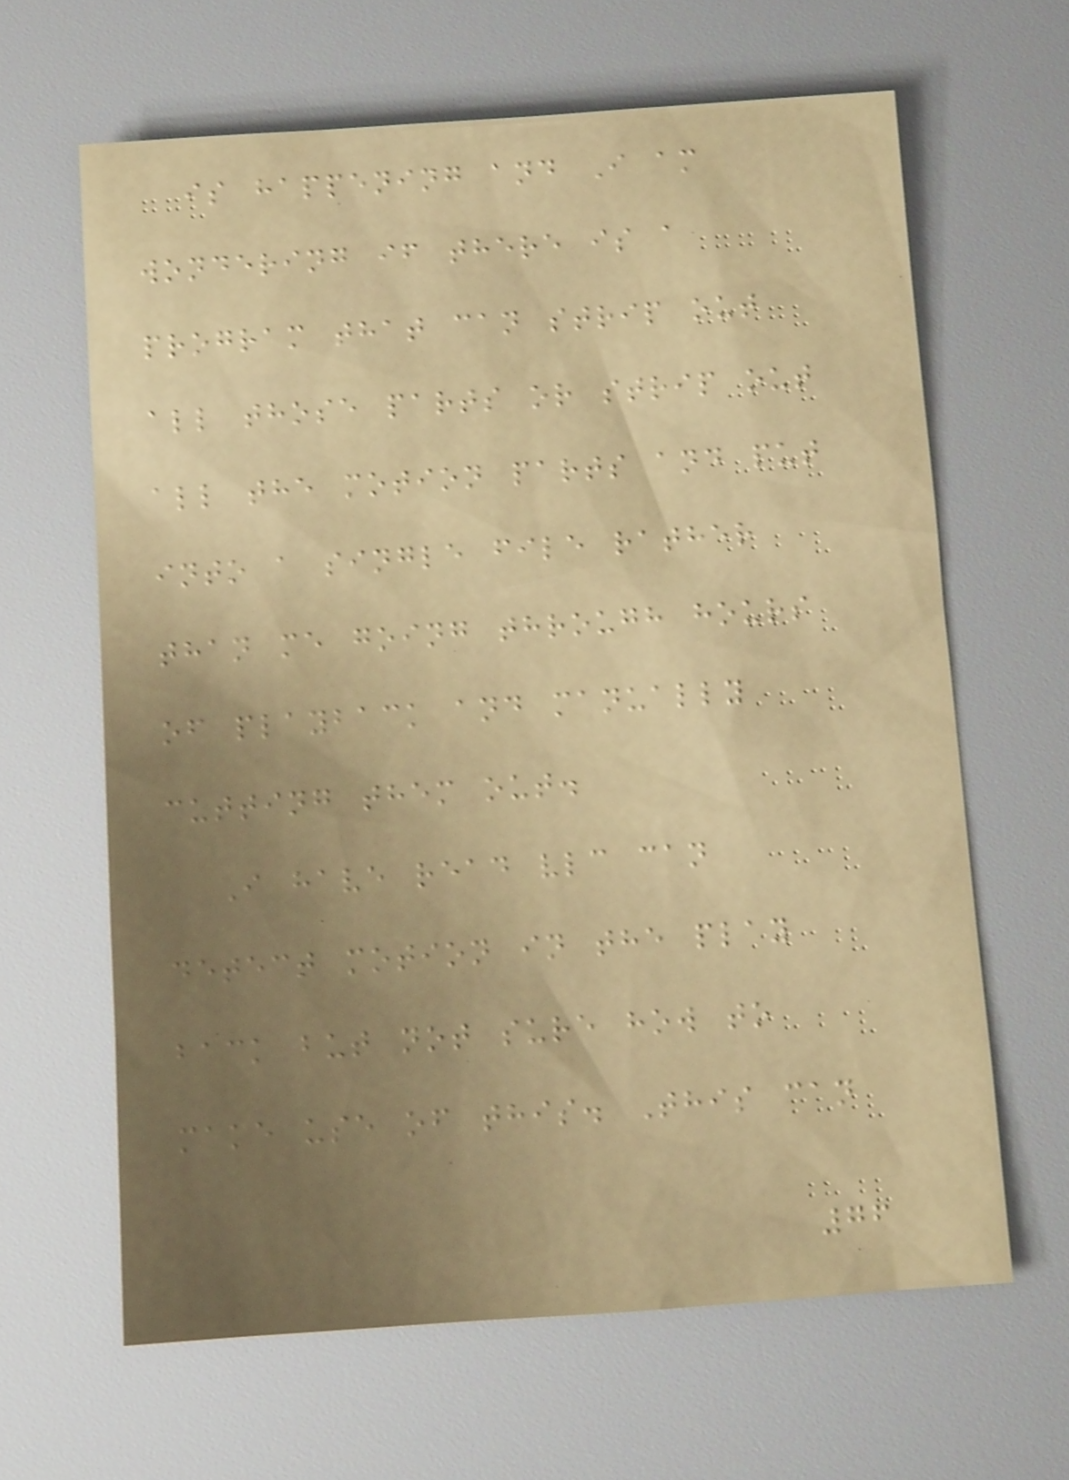is happening and I am
wondering if there is a
program that can strip out
all those parts or strip out
all the motion parts and put
into a single file rather
than me going through hours
of playback and manually
cutting them out.
I have read vlc can
detect motion in the play
back but not sure how to
make use of this. This can
76
